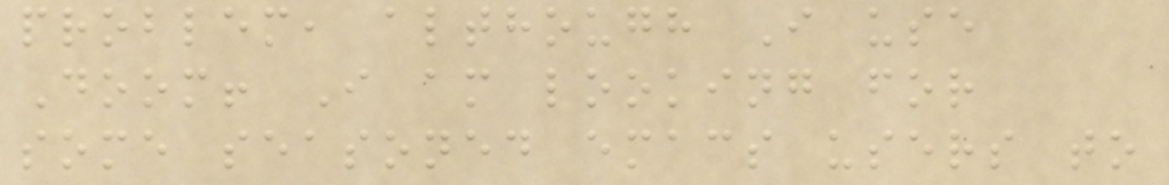problem, although I use
Doom! I am looking for
some seasoned emacs users to
